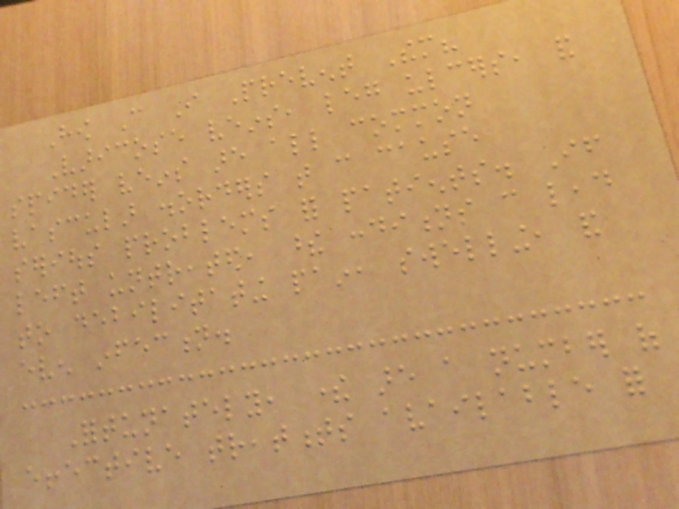How Can I Prevent Them?
Varicose veins, leg ulcers, and
spider veins are all common
vascular disorders that can cause
serious problems for patients. If
left untreated, these conditions can lead
to debilitating pain, swelling, and
even infection.
Fortunately, there are a number of
effective treatments available for
